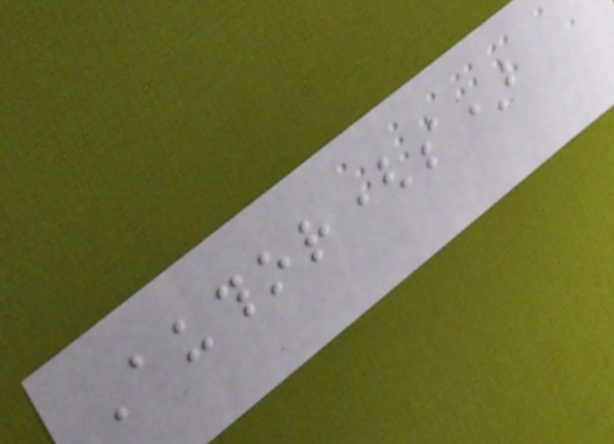Author(s)
